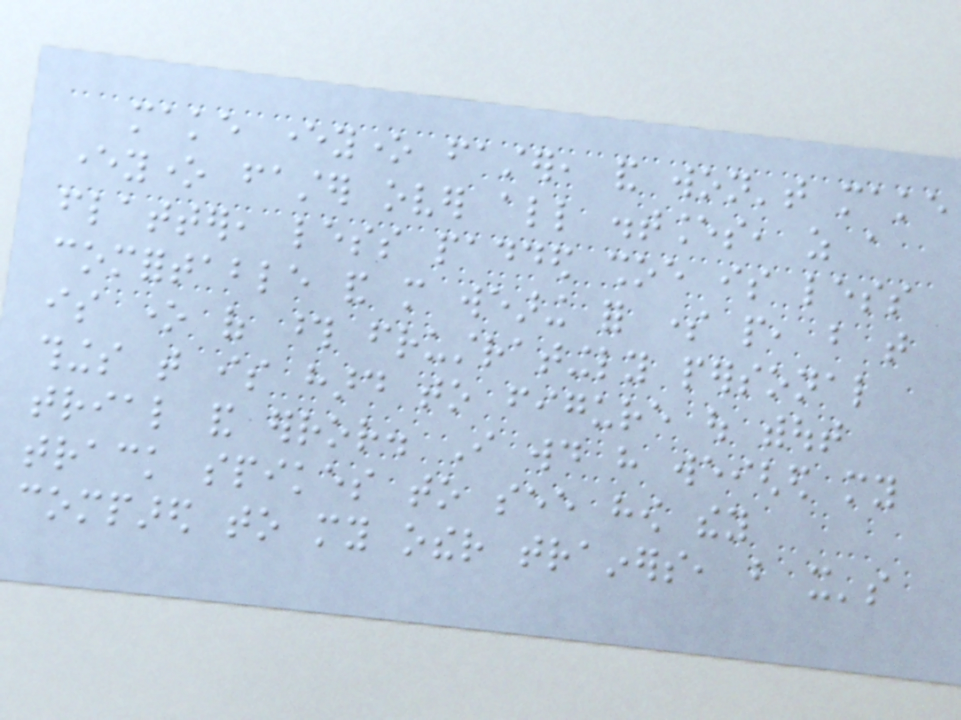make everyone faster, and won't make
everyone faster over all distances, as a
flatter, less padded shoe is less
comfortable and more wearing for some people, but that
is one of those frustratingly personal
things that is hard to figure out without
trial and error. I would have weighed my
track spikes to see how they
compared to my other trainers, but it's
